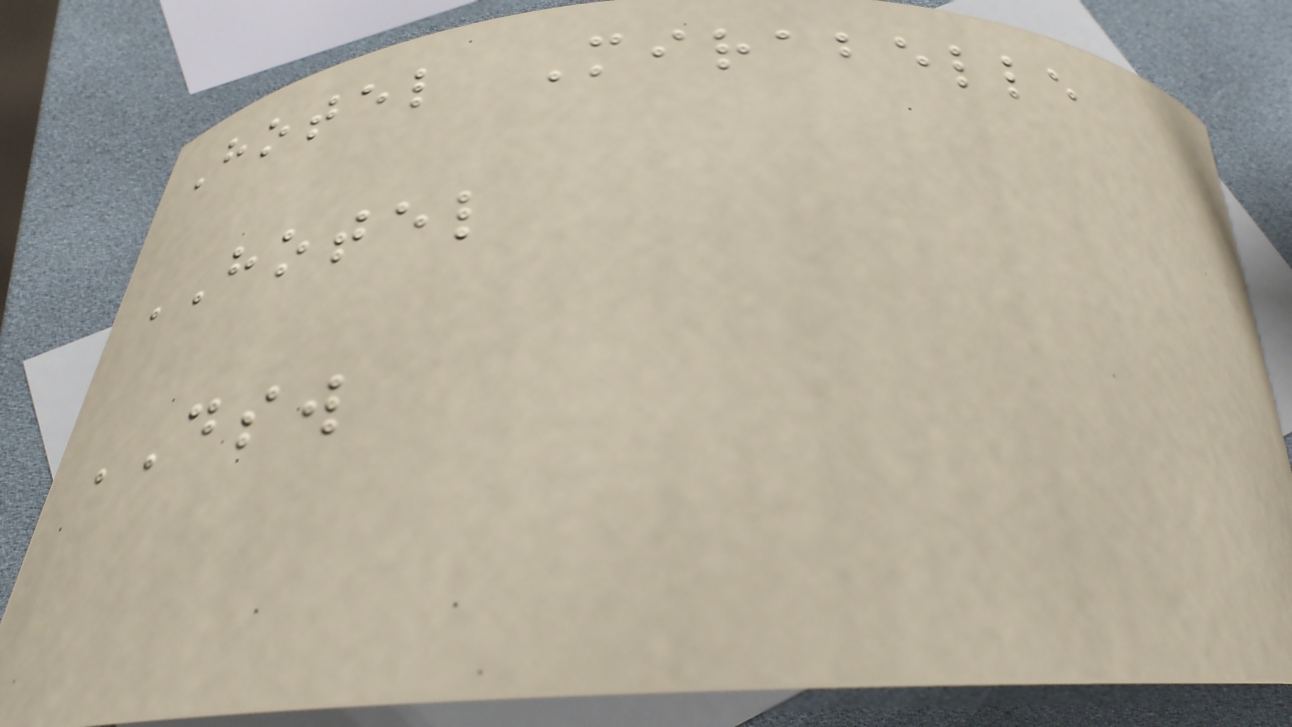Hotel Mirabelle
HOTEL
DSW
